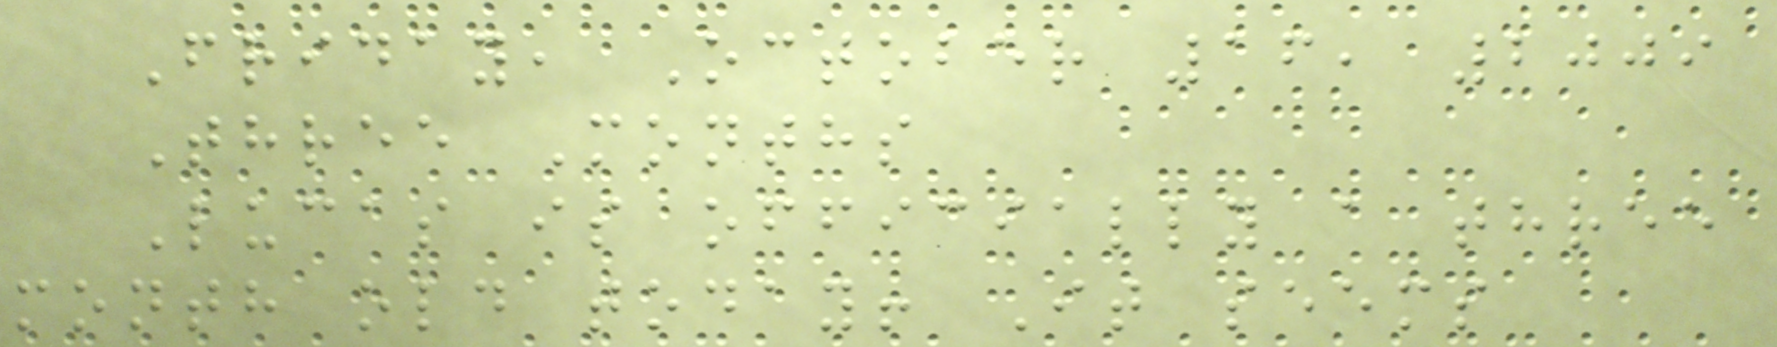Friday, October 16, 2009
Three Months
Lucas is officially a three
month old today! It seems
